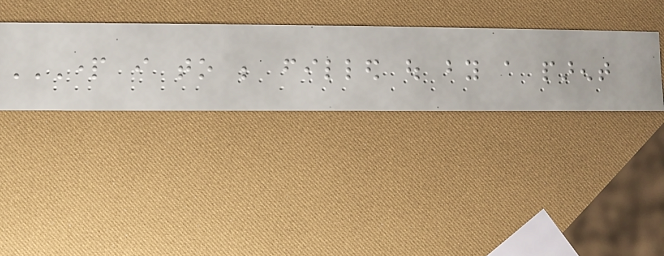PART I TO BE FILLED OUT BY A PARENT
